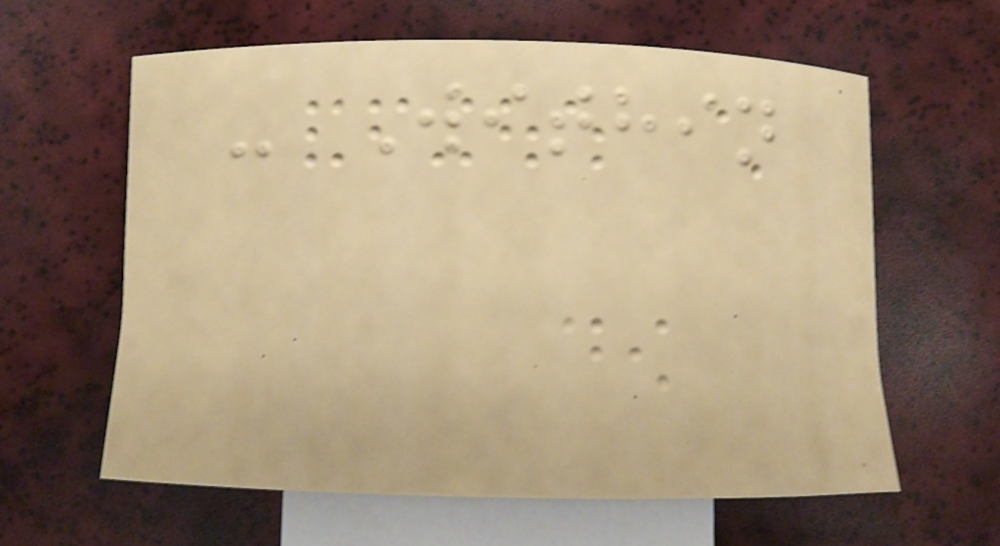- Within
